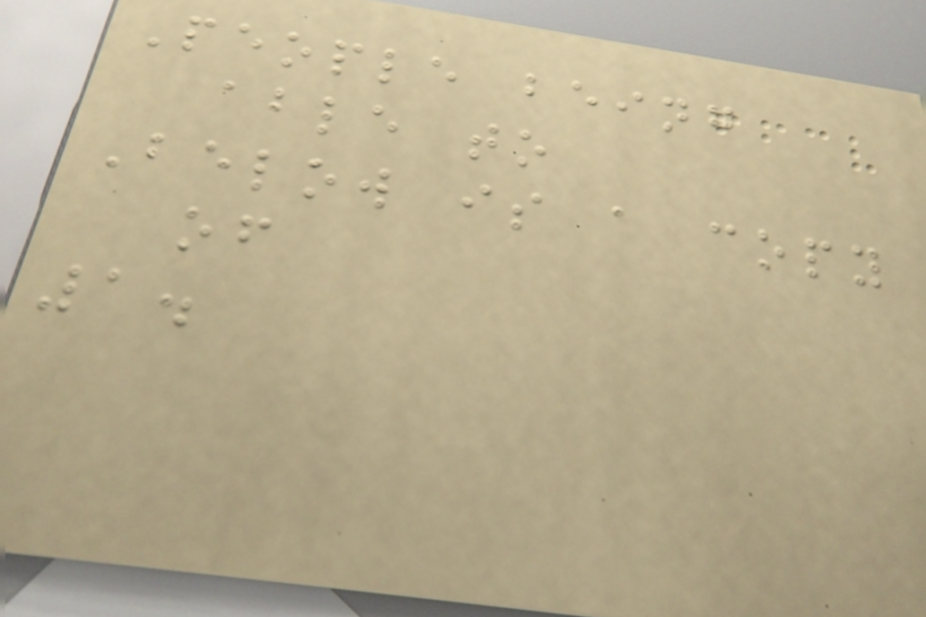People being
able to
Below is a copy
of
1.
